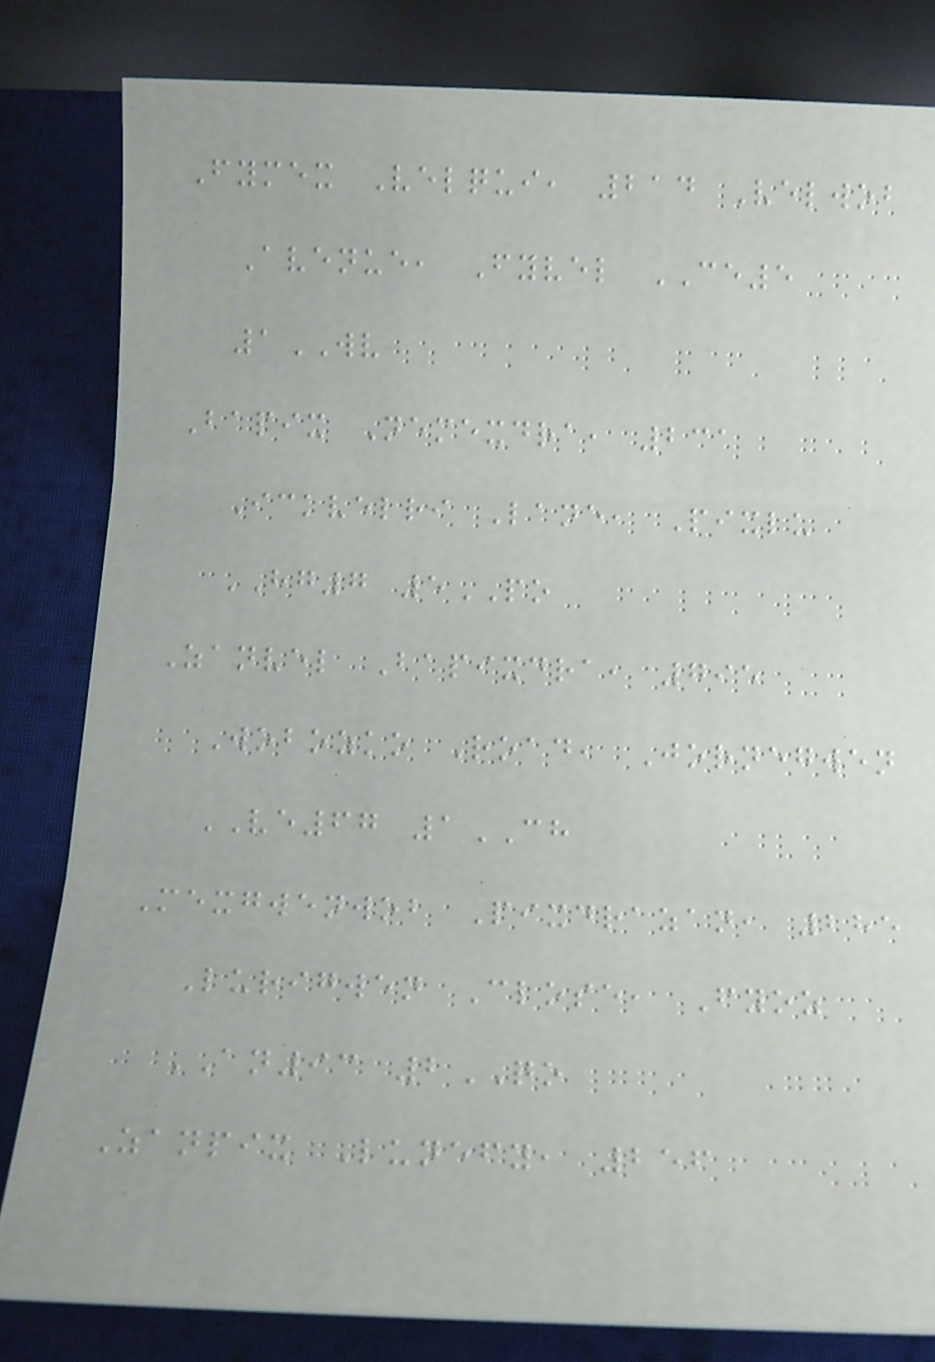Fymex Velqui, 214 Velwob
Avenue, Fyvel CE5
1WV
Bapix Nemexdra, 231
Ickvelri Lane, Pixlu
HG7 5PO
Zanvel Bapixdra, 795
Wobozko Road, Jornegwen
VE67 1CH
Mexgwenwob Pixdrazan, 285
Lurigwen Close, Fyoz
AN93 2QO
Zanpix Lunefy, 256
